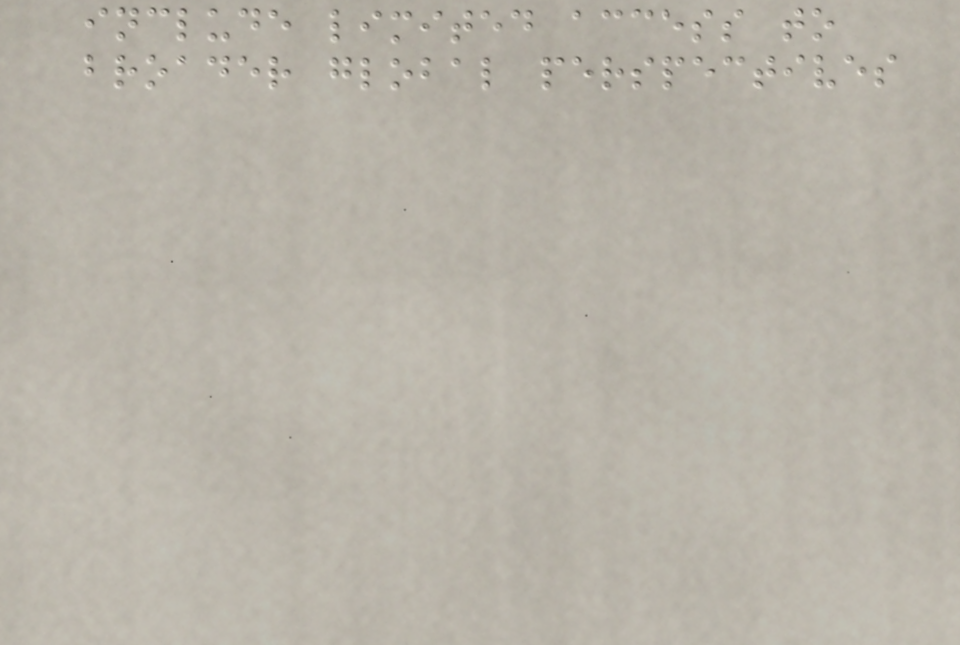include limited access to
broader global perspectives
